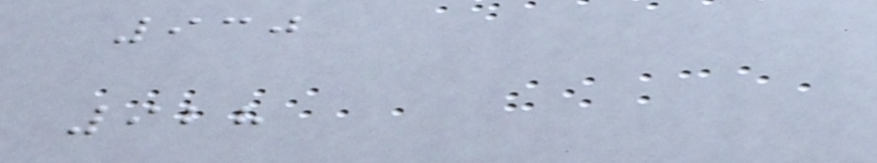930
928
